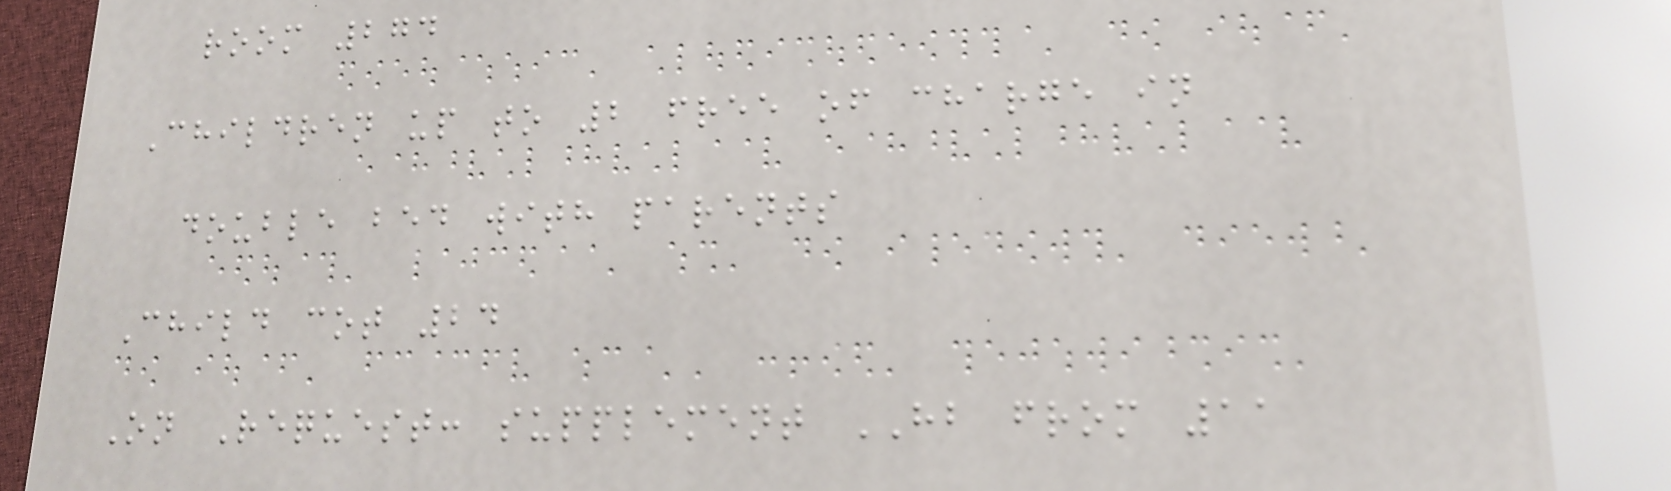room 274
Children up to 2 free of charge in
double bed with parents
Child cot 24
On Request: supplement HB from 11
